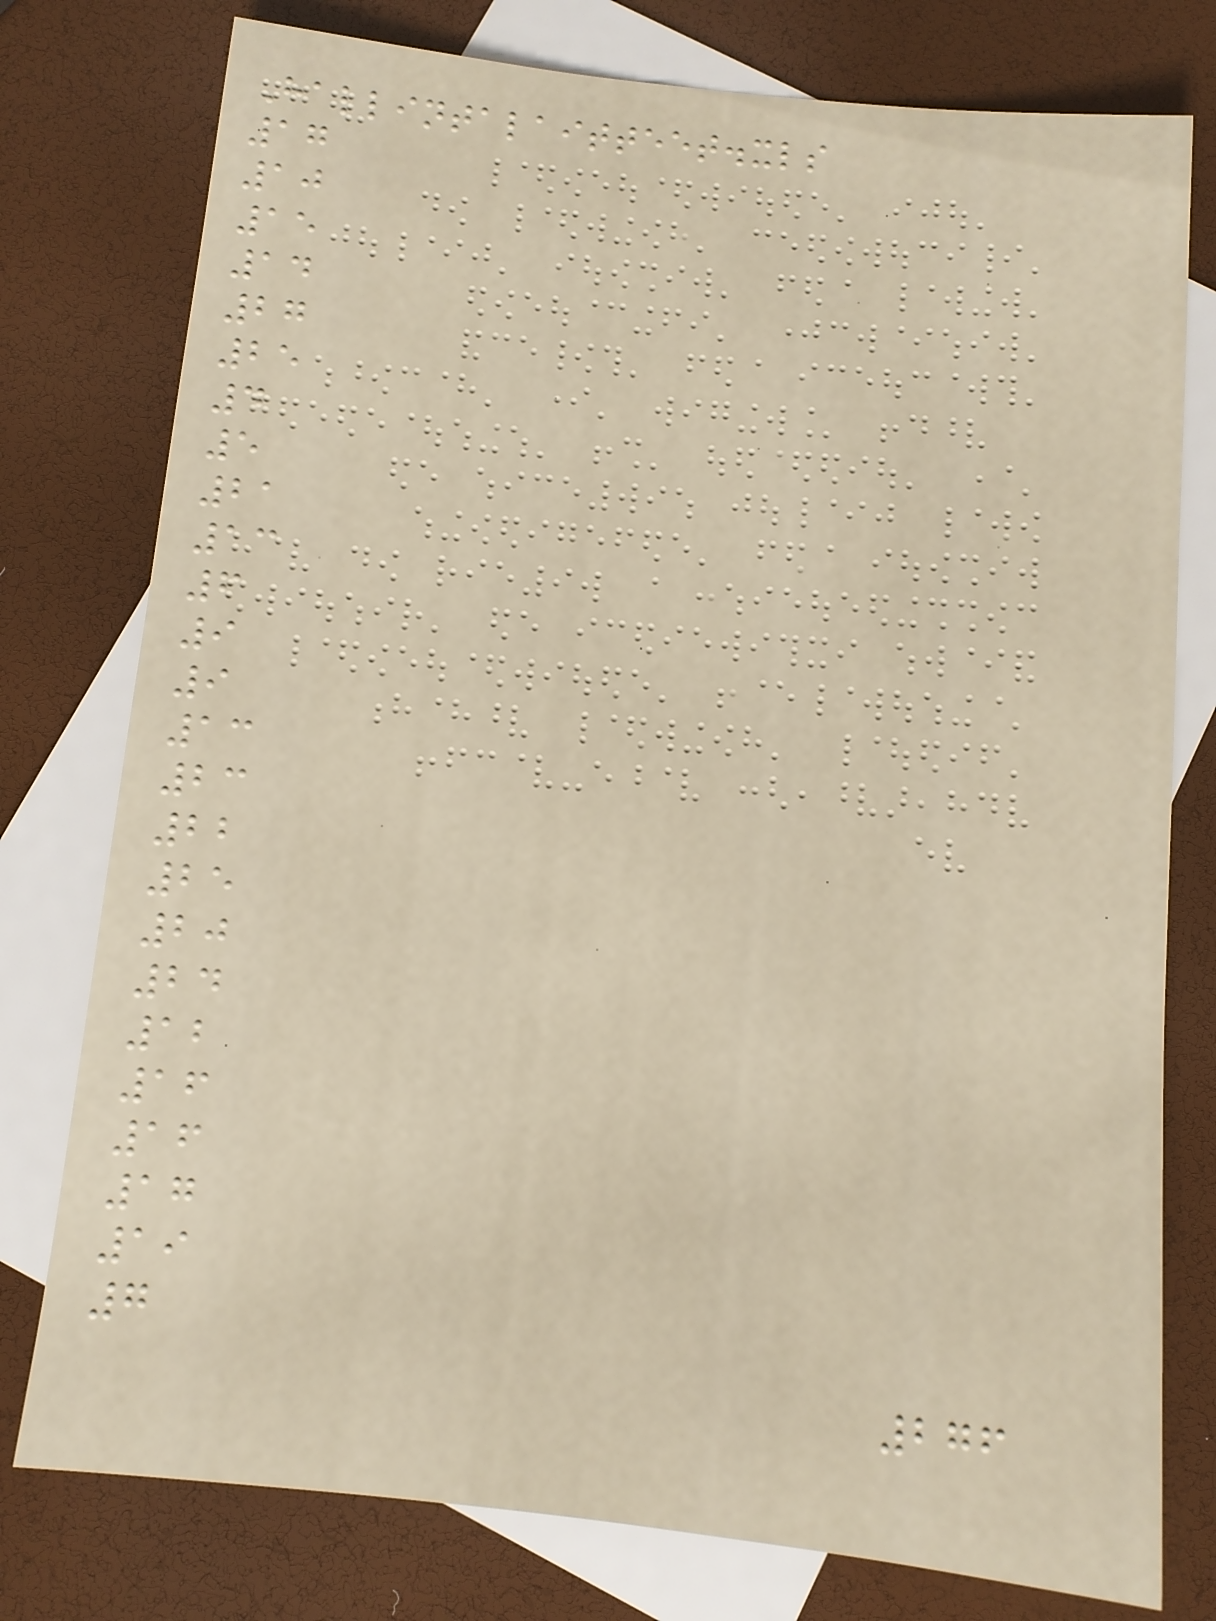Hallintalaitteet.xls
17
10
15
14
27
25
4
5
21
13
6
9
9
13
23
22
25
20
24
12
16
16
17
19
7
276
